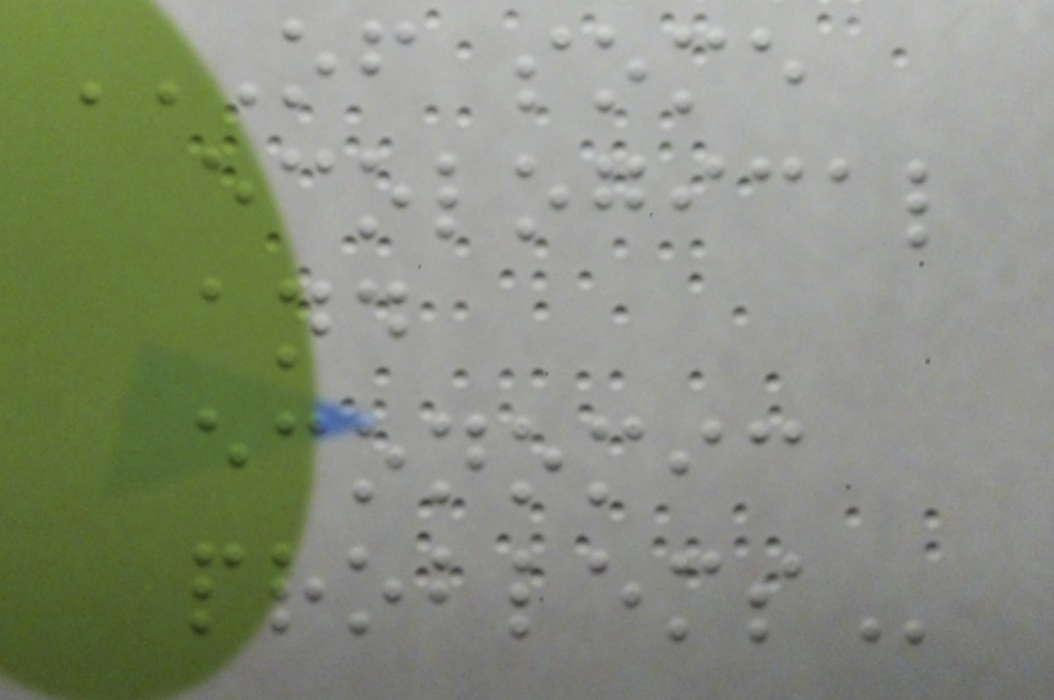OF SOME
ECOLOGICAL
AND
ECONOMIC
PROBLEMS
